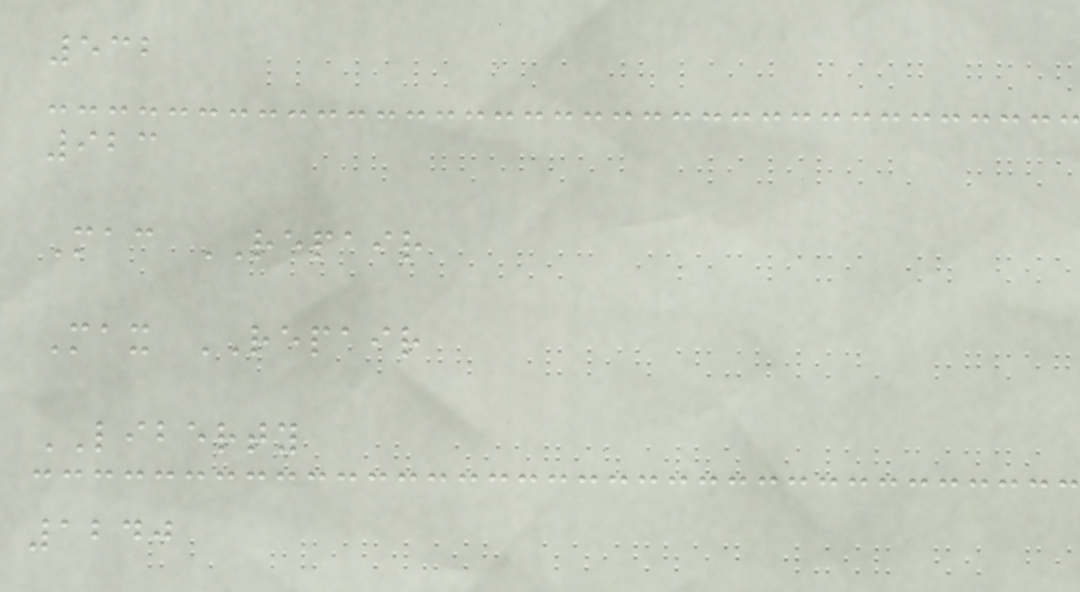532
923
Mac REPAIR
Max REPAIR
LIBERTY
1240
